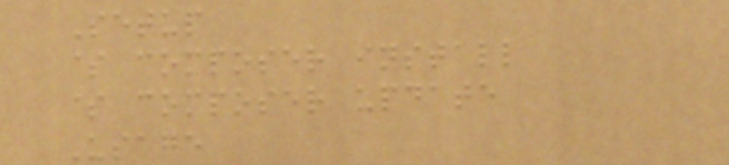Setup
$ composer install
$ composer update
Usage
